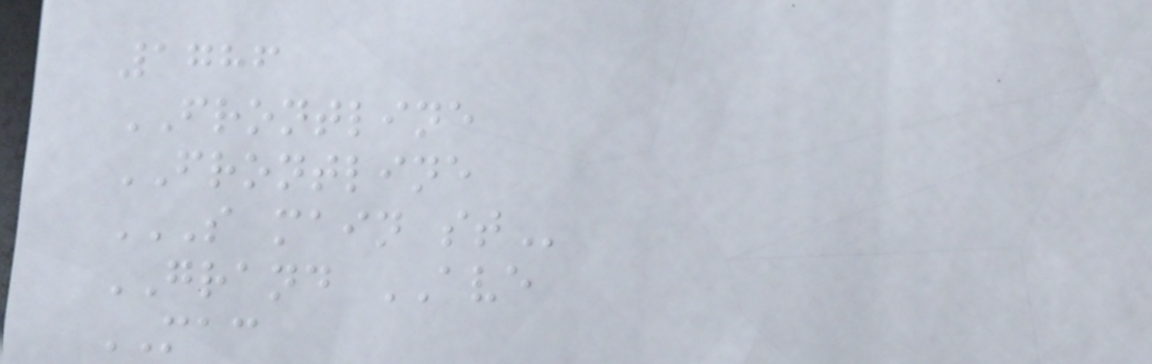1786
FRONTLINE
FRONTLINE
S MAIN ST
GRAND AVE
MAC
